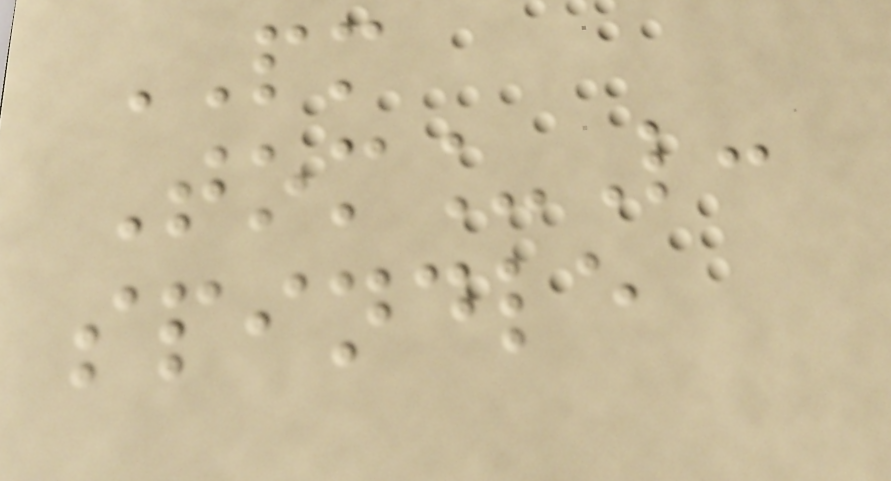PM
Tom_L:
spindle
